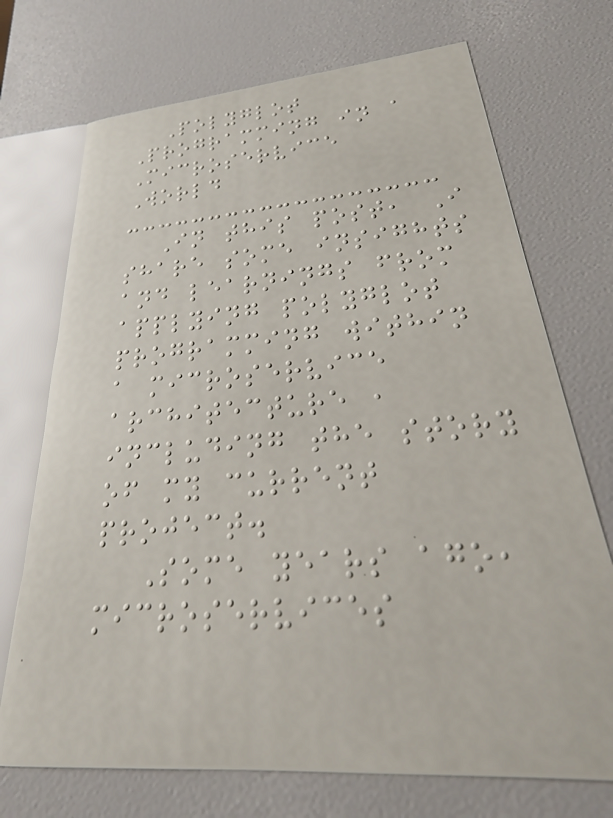Polyglot
Programming in a
Microservice
World
In this post, I
share some insights
and learnings from
applying polyglot
programming within
a microservice
architecture ,
including the story
of my current
project.
Some years ago,
microservices
